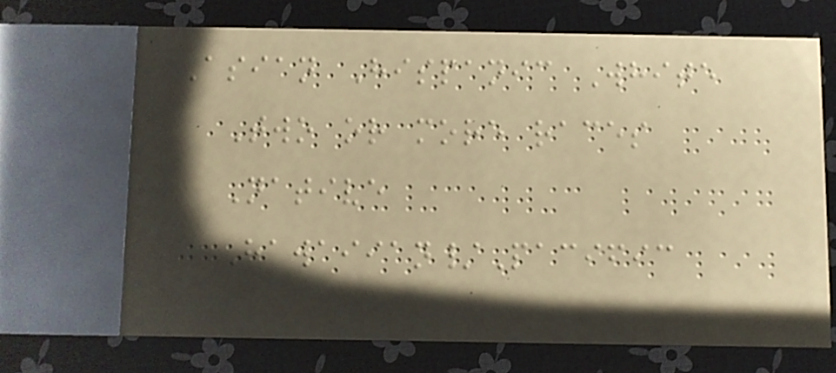Asian Hispanic White
Two or more races
Native
Hawaiian/Pacific
